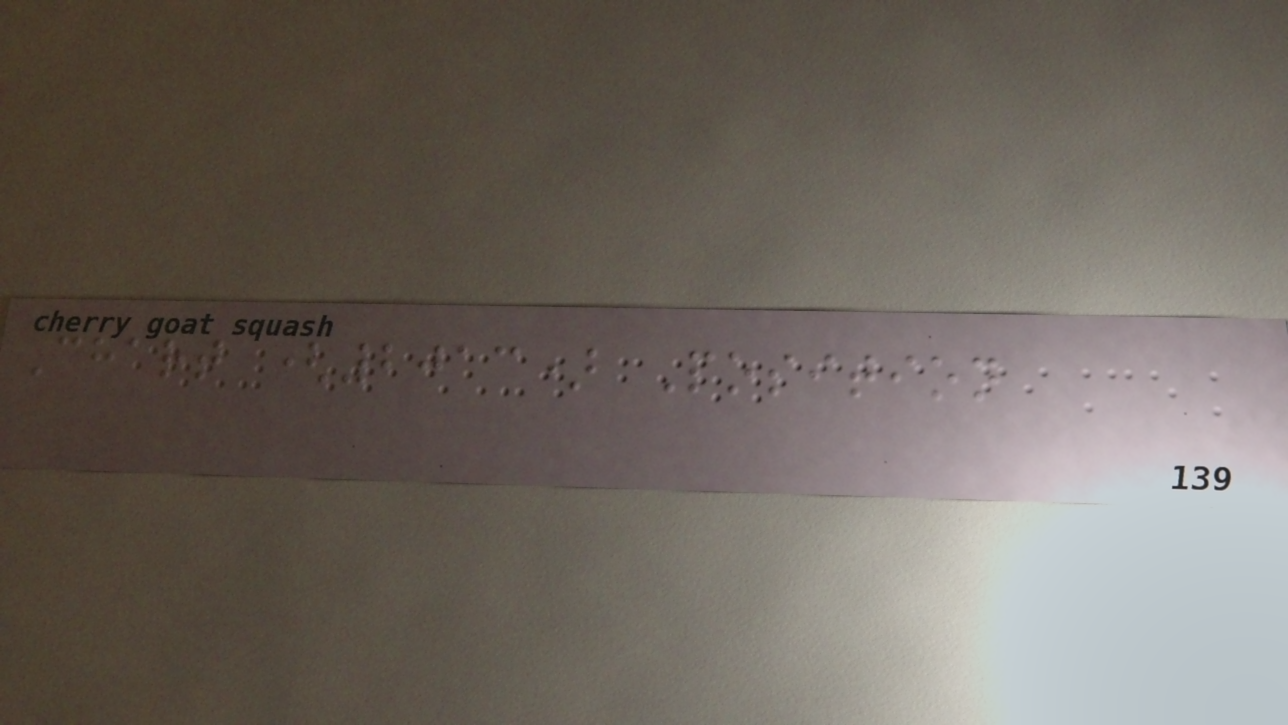Chart (2013) Position
